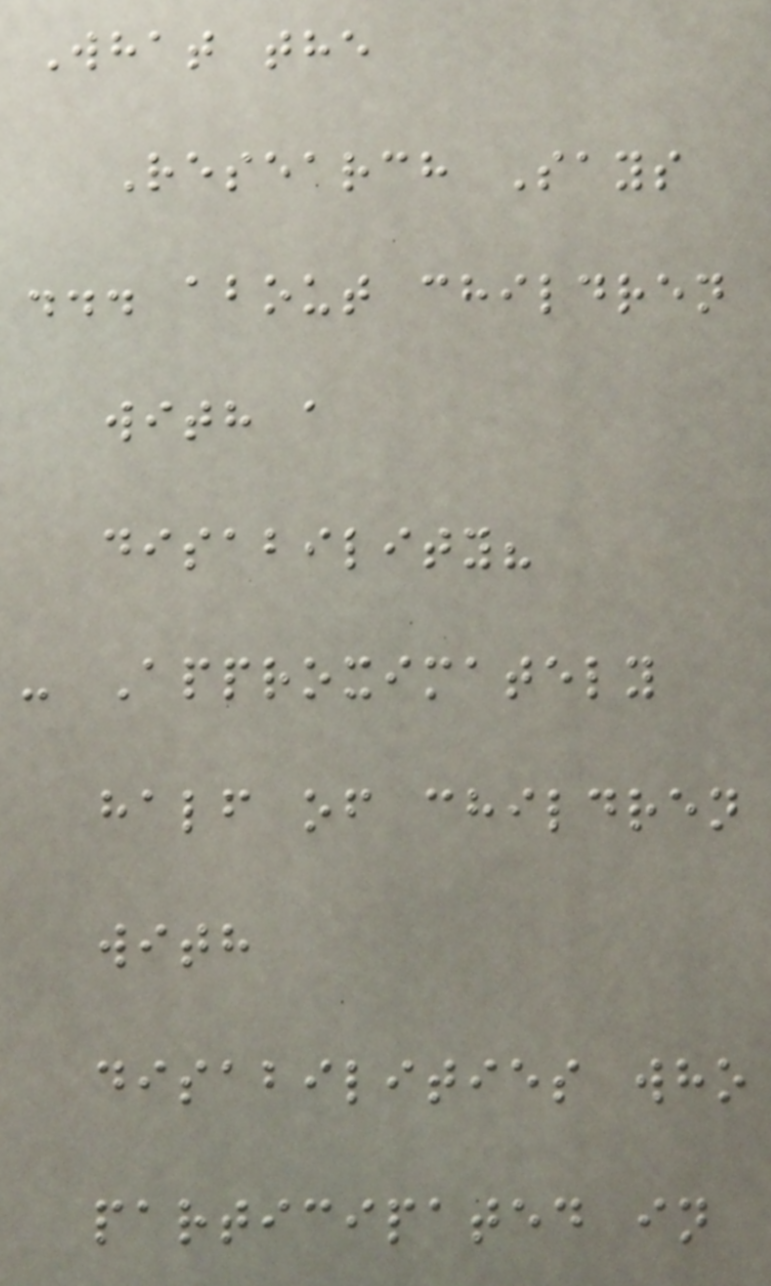What the
Research Says
... about children
with a
disability?
- Approximately
half of children
with
disabilities who
participated in
